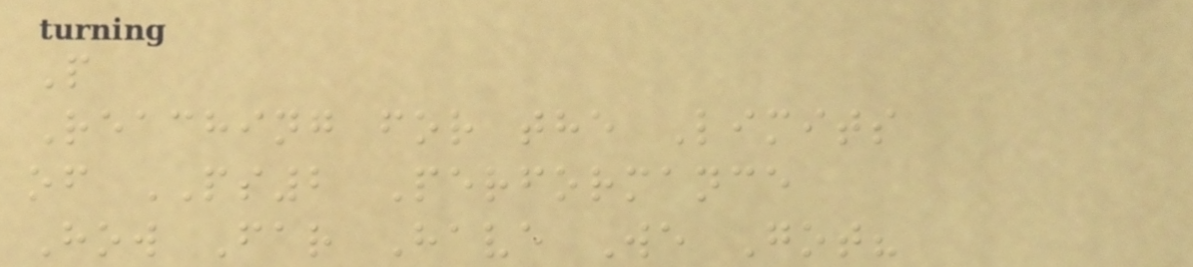P
Reaching for the Limits
of PS2 Performance
How Far Have We Got?
